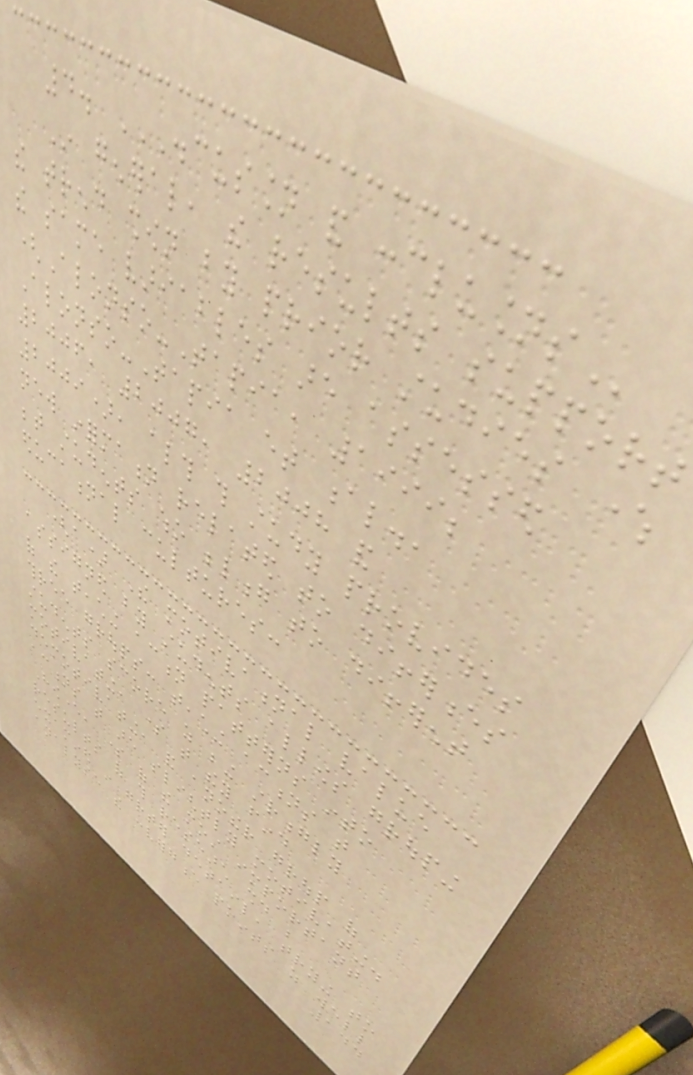4. DISCUSSION AND CONCLUSIONS
In general, the results support
the trend shown by prior studies where
the same variables are assessed
(Alonso-Tapia, 1999;
Alonso-Tapia et al.,
2006, 2007, 2008 and
2009), although this study provides
new information related to differences
between students who belong to different
educational cultures:
(a) The motivational value
assigned by students allows grouping
of the teaching action patterns into
three groups: teaching actions that
students score as being strongly
motivating, some that they find
demotivating, and another group of
actions that are slightly motivating.
However, some of the most important
results of this research should be
examined in greater detail, trying to
analyse the convergence points as well
144
